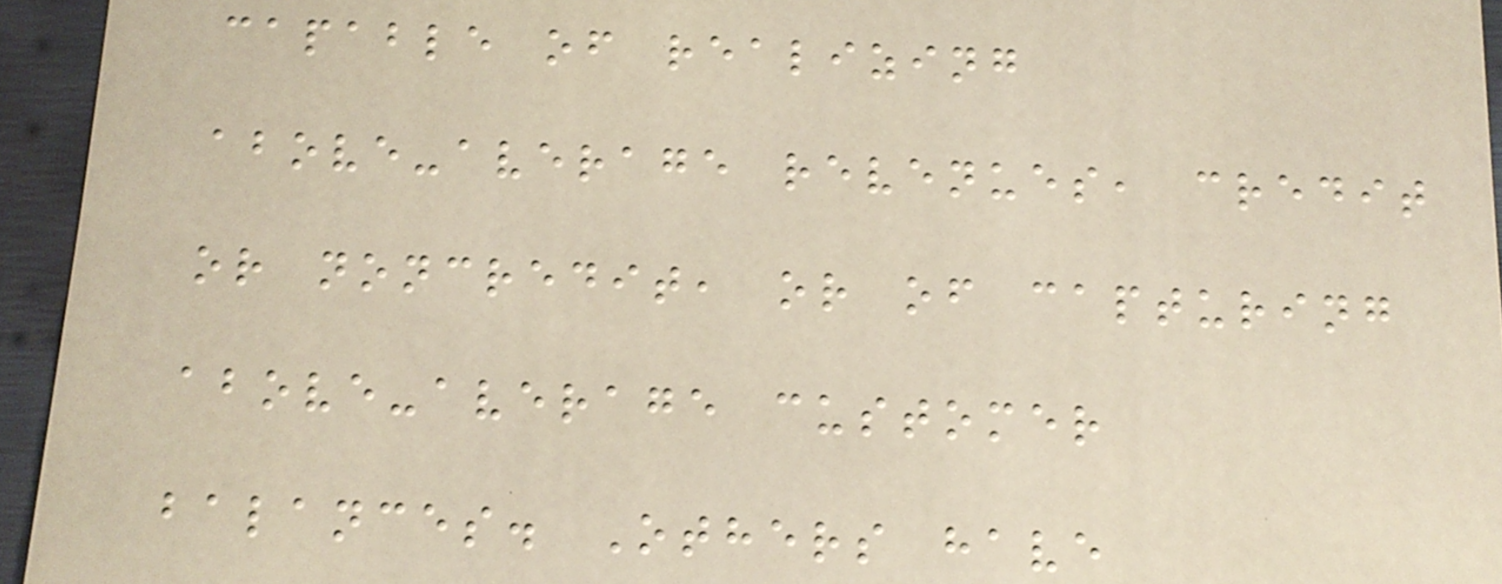capable of realizing
above-average revenues, credit
or noncredit, or of capturing
above-average customer
balances. Others have
